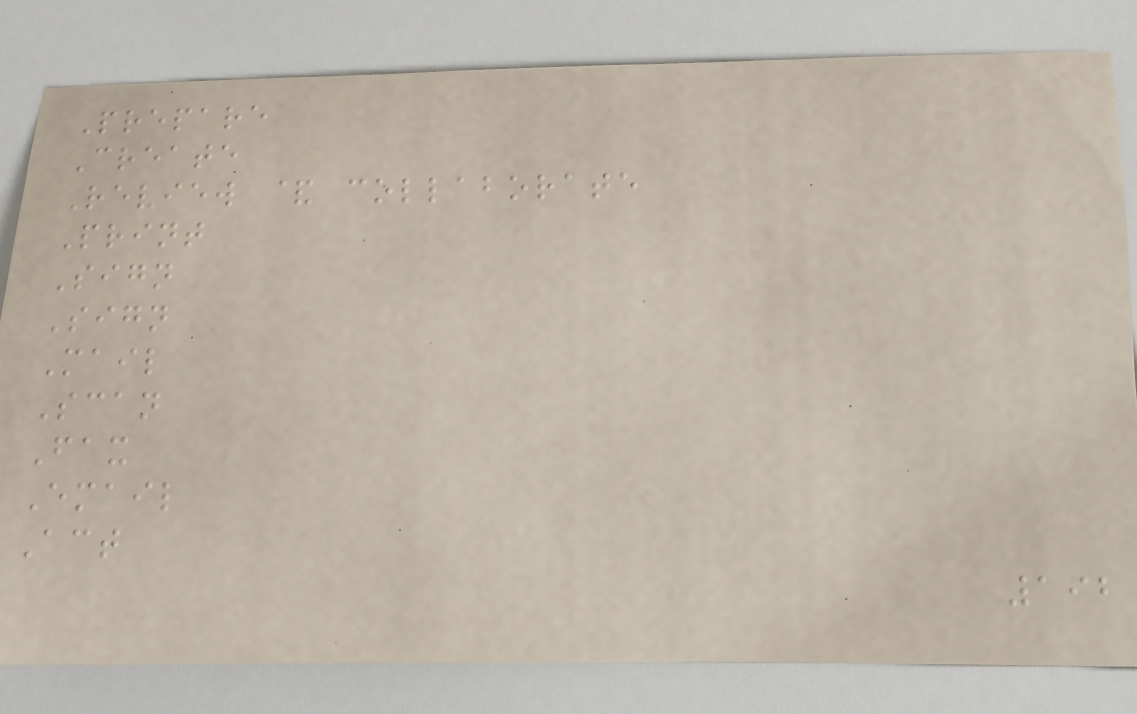Prepare
Create
Review & collaborate
Print
Sign
Sign
Mail
Scan
Fax
Email
Act
192
